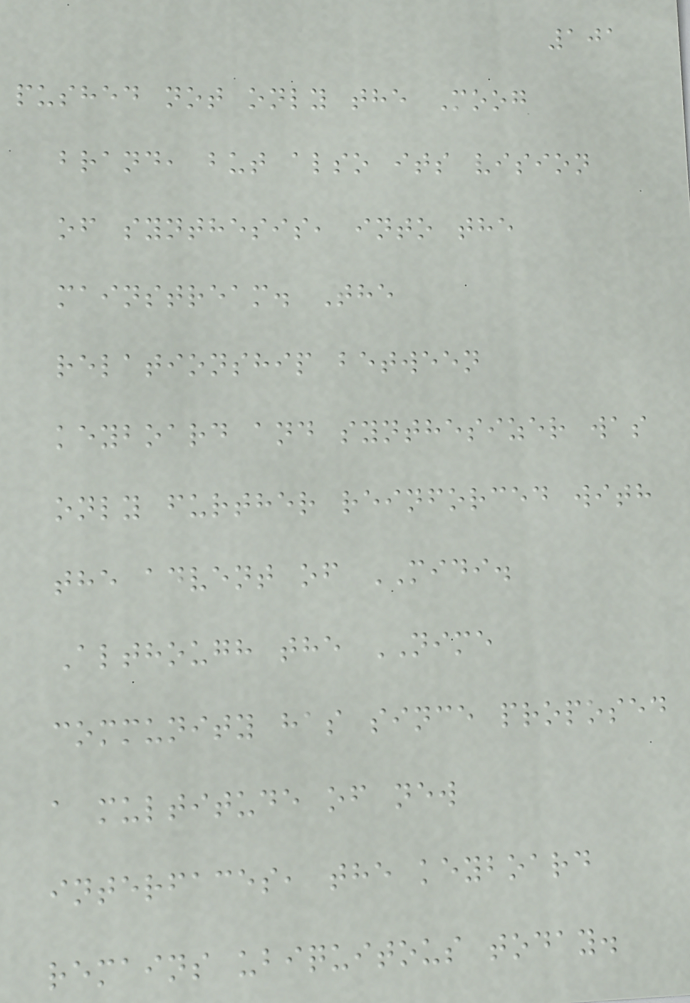101
pushed not only the Moog
brand, but also its vision
of synthesis, into the
mainstream. The
relationship between
keyboard and synthesizer was
only further reinforced with
the advent of MIDI.
Although the NIME
community has since proposed
a multitude of new
interfaces, the keyboard
remains ubiquitous today.
